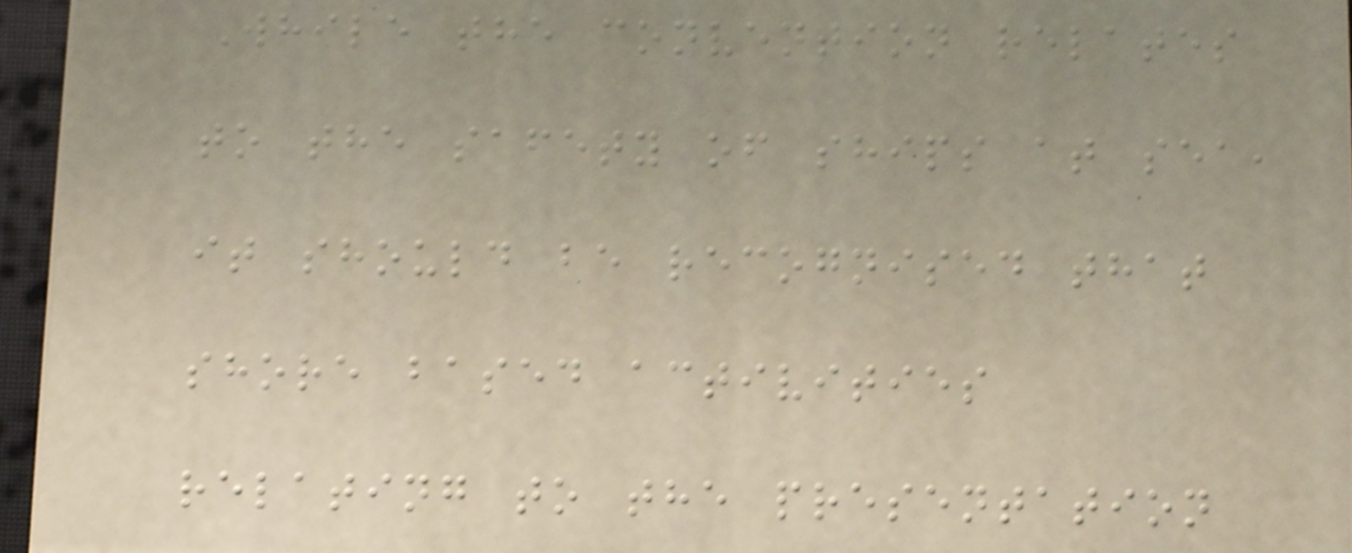While the convention relates
to the safety of ships at sea,
it should be recognised that
shore based activities
relating to the presentation
